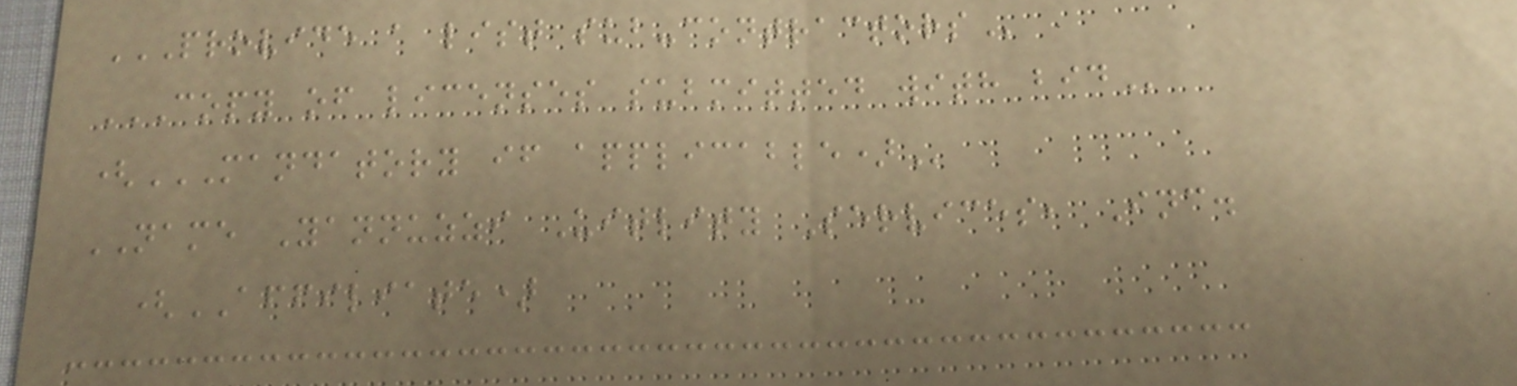PROVIDE A LIST SUB-CONTRACTORS
COPY OF LICENSES SUBMITTED WITH BID
(MANDATORY IF APPLICABLE)
NAME Yannuzzi Uitlity Services, Inc.
(AFFILIATE)
